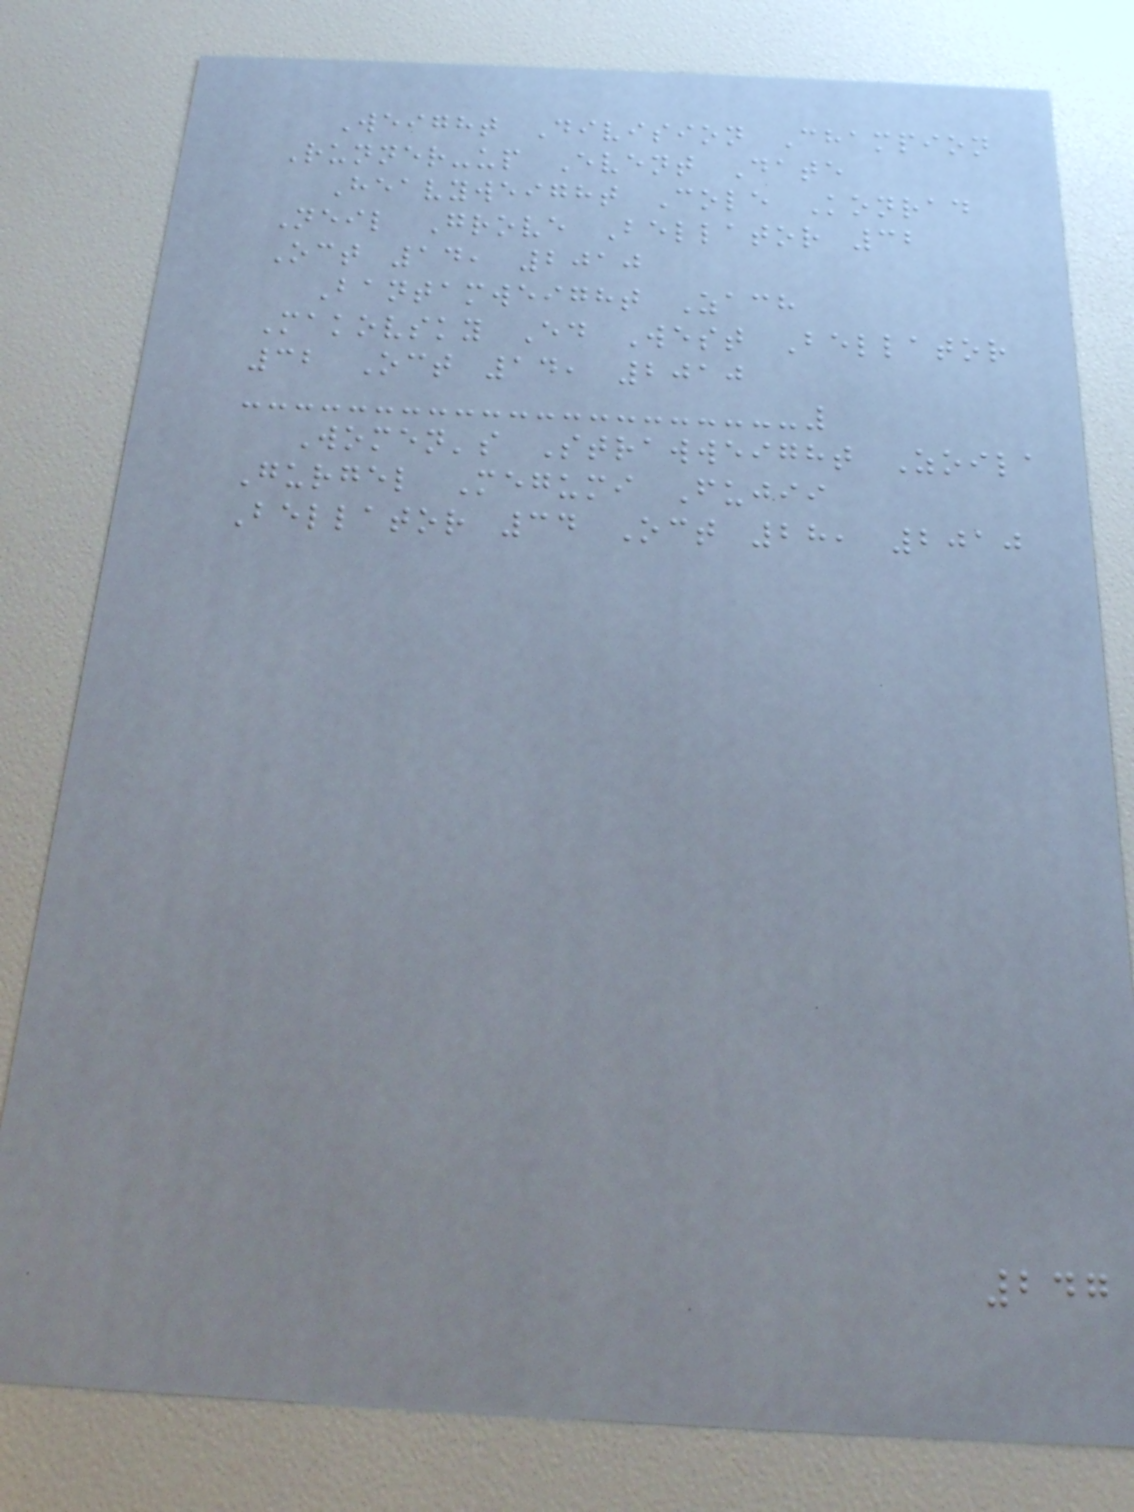Weight Division Champion
Runner-up Event Date
Heavyweight Cole Konrad
Neil Grove Bellator 32
Oct 14, 2010
Bantamweight Zach
Makovsky Ed West Bellator
32 Oct 14, 2010
Women's Strawweight Zoila
Gurgel Megumi Fujii
Bellator 34 Oct 28, 2010
247
